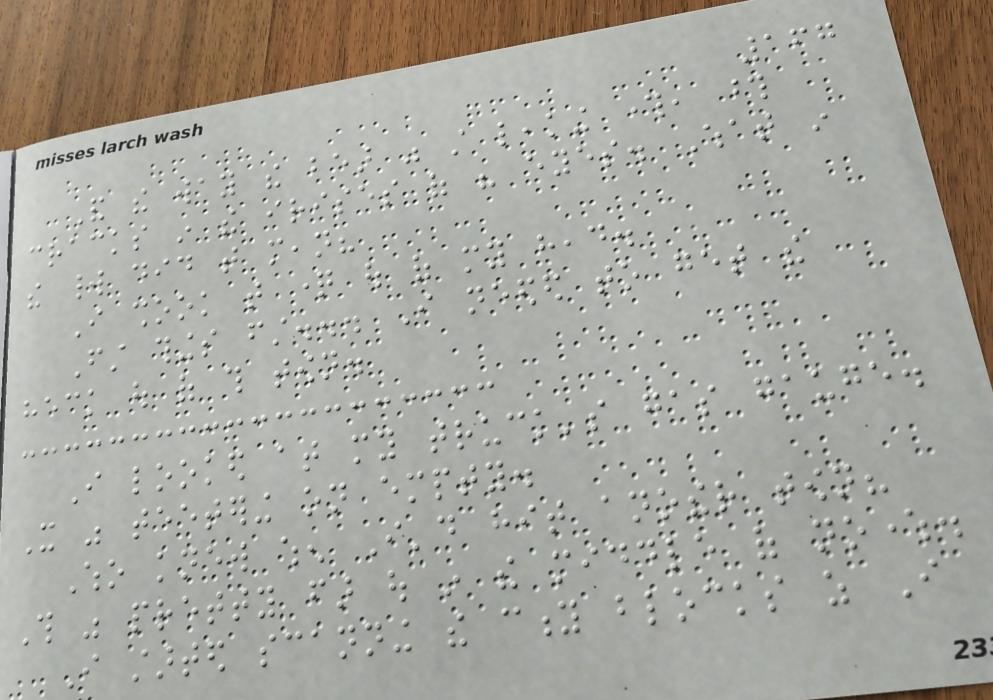167
And the way the bear was still leaking through, those
cracks in the irises of his eyes. What in
the world did that mean?
I shook that question out of my head.
First things first... I needed to get the
heck out of this town.
I looked at my truck's gas gauge.
It was teetering on empty.
Who knew when I'd hit another town?
This was pretty far out in the middle of nowhere.
I started scanning the city blocks as I
